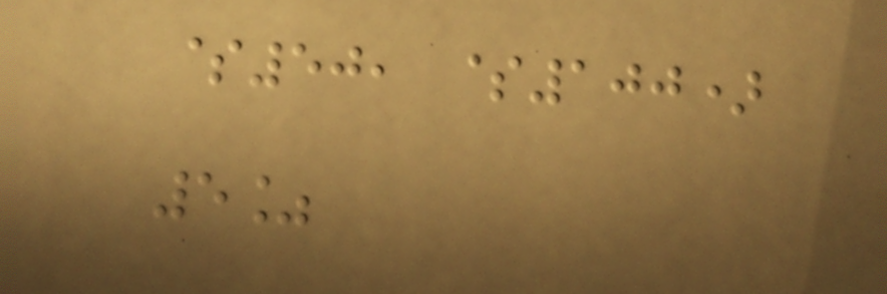$50, $100)
5%
